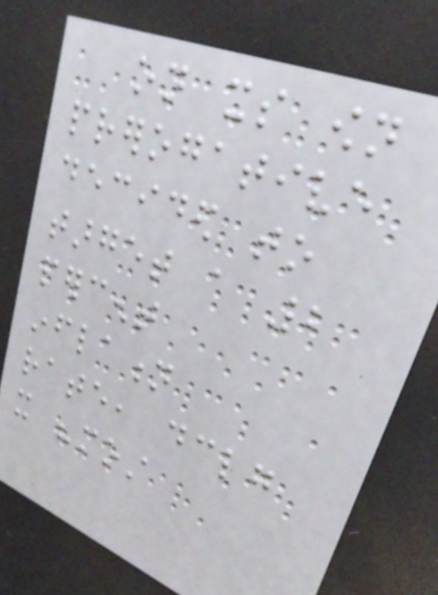on its own
prerogative
decided to
target a 2
percent
inflation
rate, declaring
it "most
